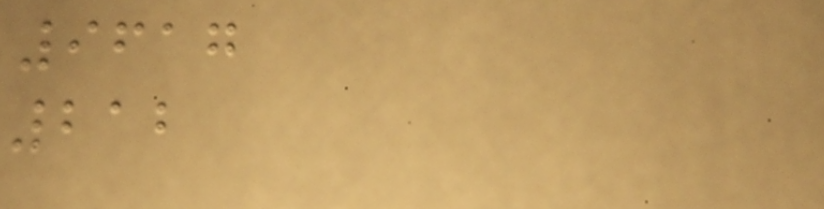9617
212
